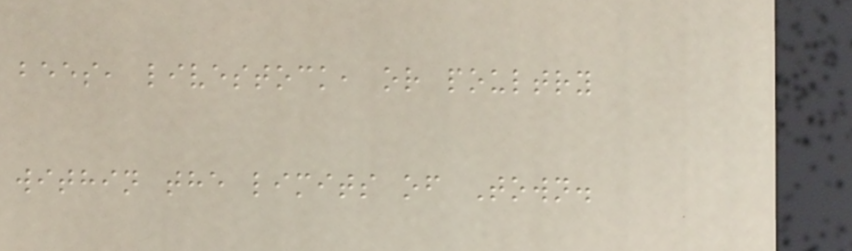bees, livestock, or poultry
within the limits of Town.
